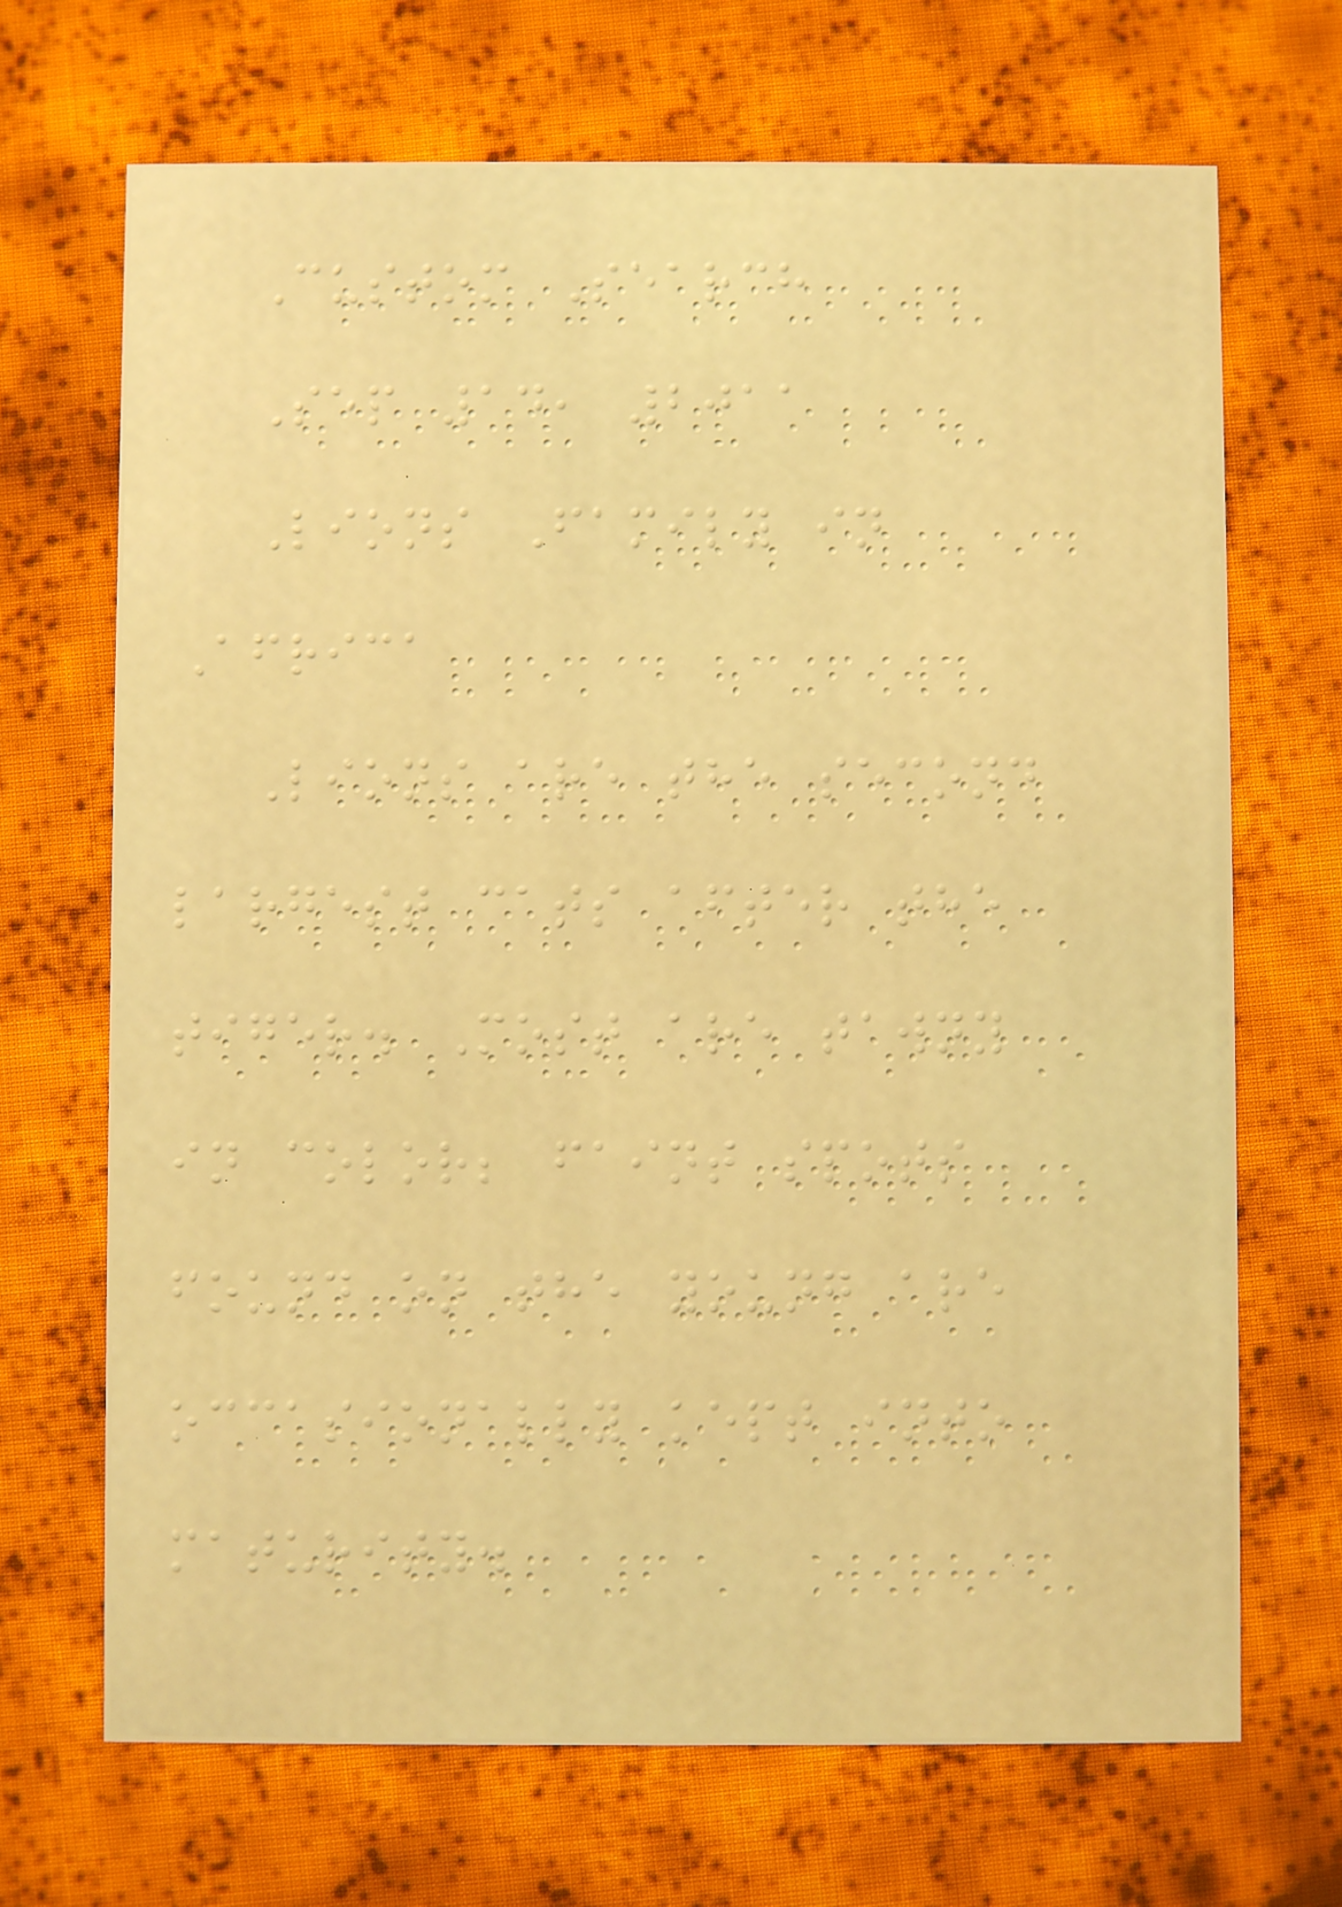Custom Search
Sep 14, 2011
Lions Family in
Africa
Lions are the second
largest cats after the
tiger. Most are tawny
in color; faint spots
found on the young are
occasionally kept into
maturity.
